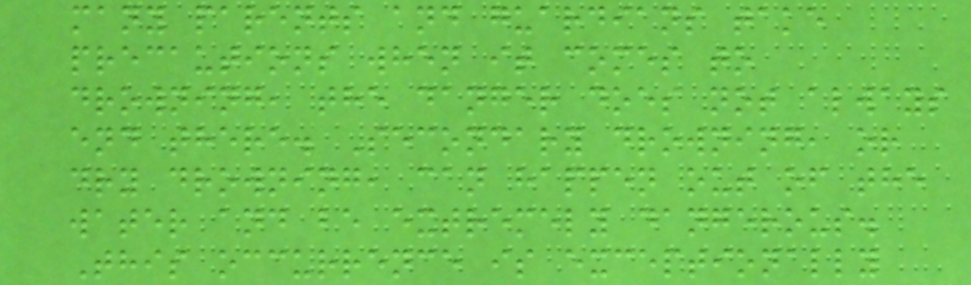many parents and guardians take
precautions when it comes to
drowning, the danger does not always
end there. Secondary drowning, or
dry drowning, can happen out of the
water and be extremely dangerous.
This occurrence is exceptionally
